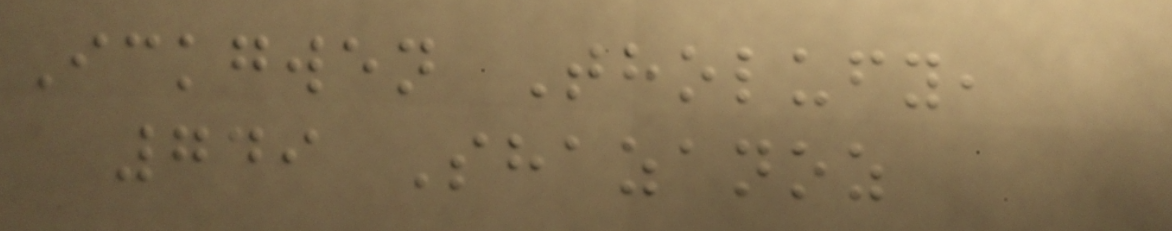Ickgwen Tholufy,
749 Shazanoz
